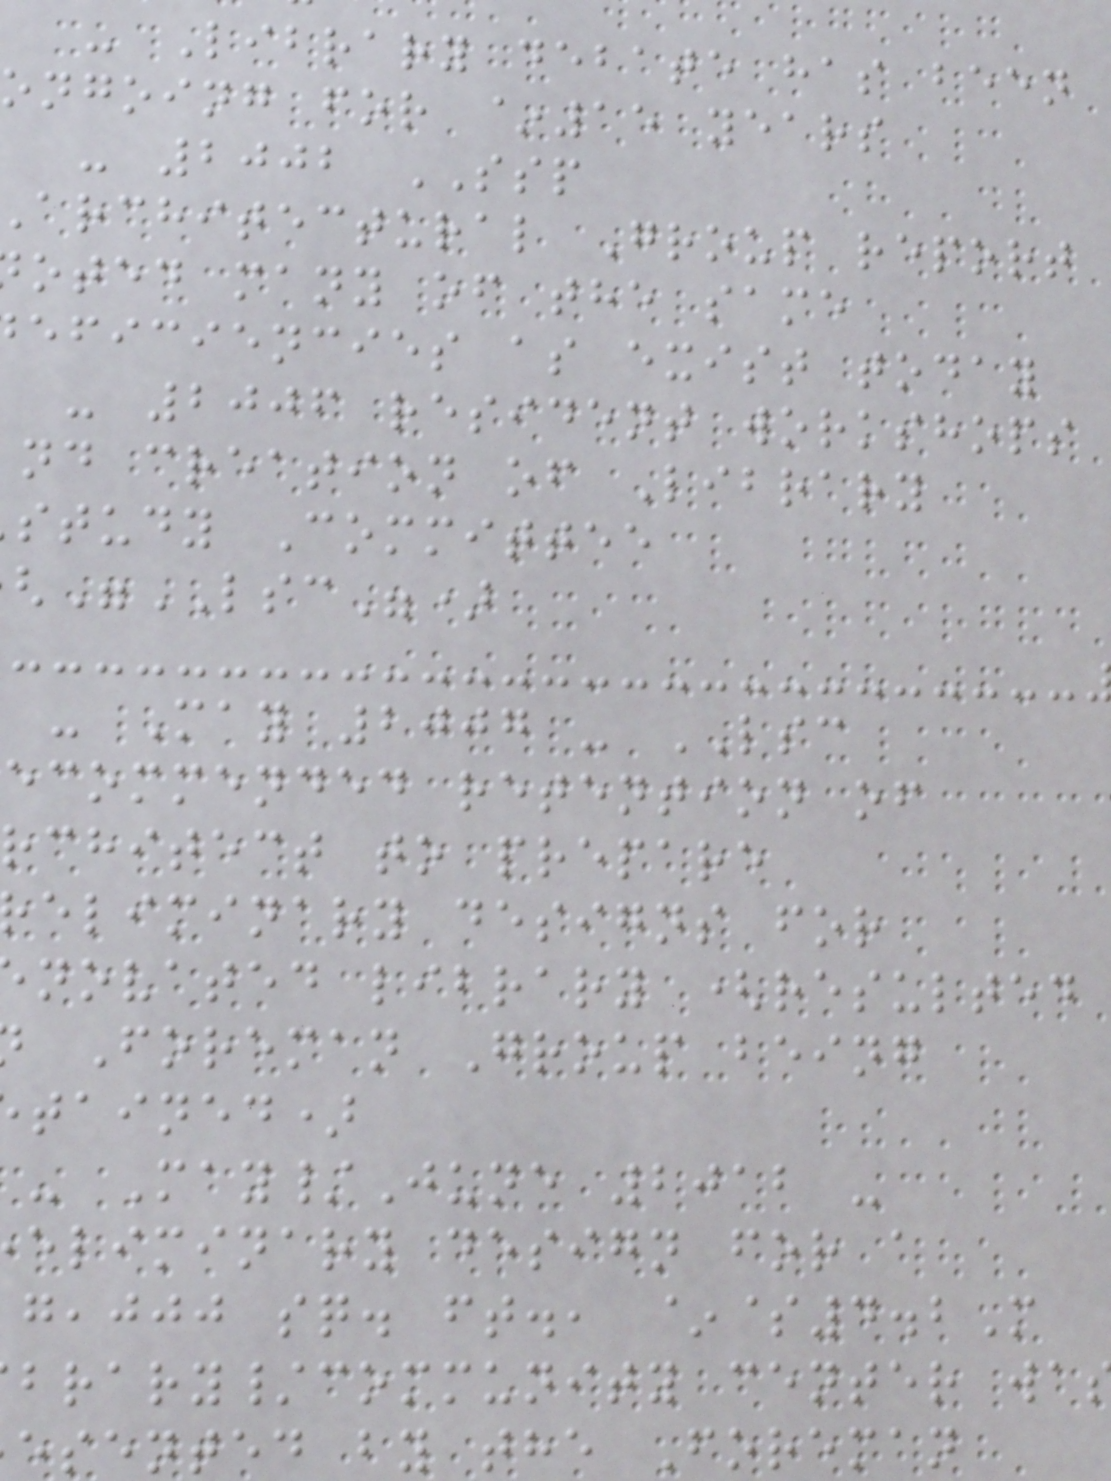- Library debate has been
ongoing for ~15 years
- 2002 SSP
architectural Group report
oted many of the same
eficiencies as exist today
- 2006 resident workshops
nd creation of Library
study Committee
LSC")
- May 2007 - LSC
ecommended retention of
rchitect to prepare
eliminary designs for
novated library (resulted
Foreman Group being
tained)
- May/June 2012 -
eliminary design for a
,jjj sq. ft., ~$4.2M
brary/community center wa
esented by the Foreman
